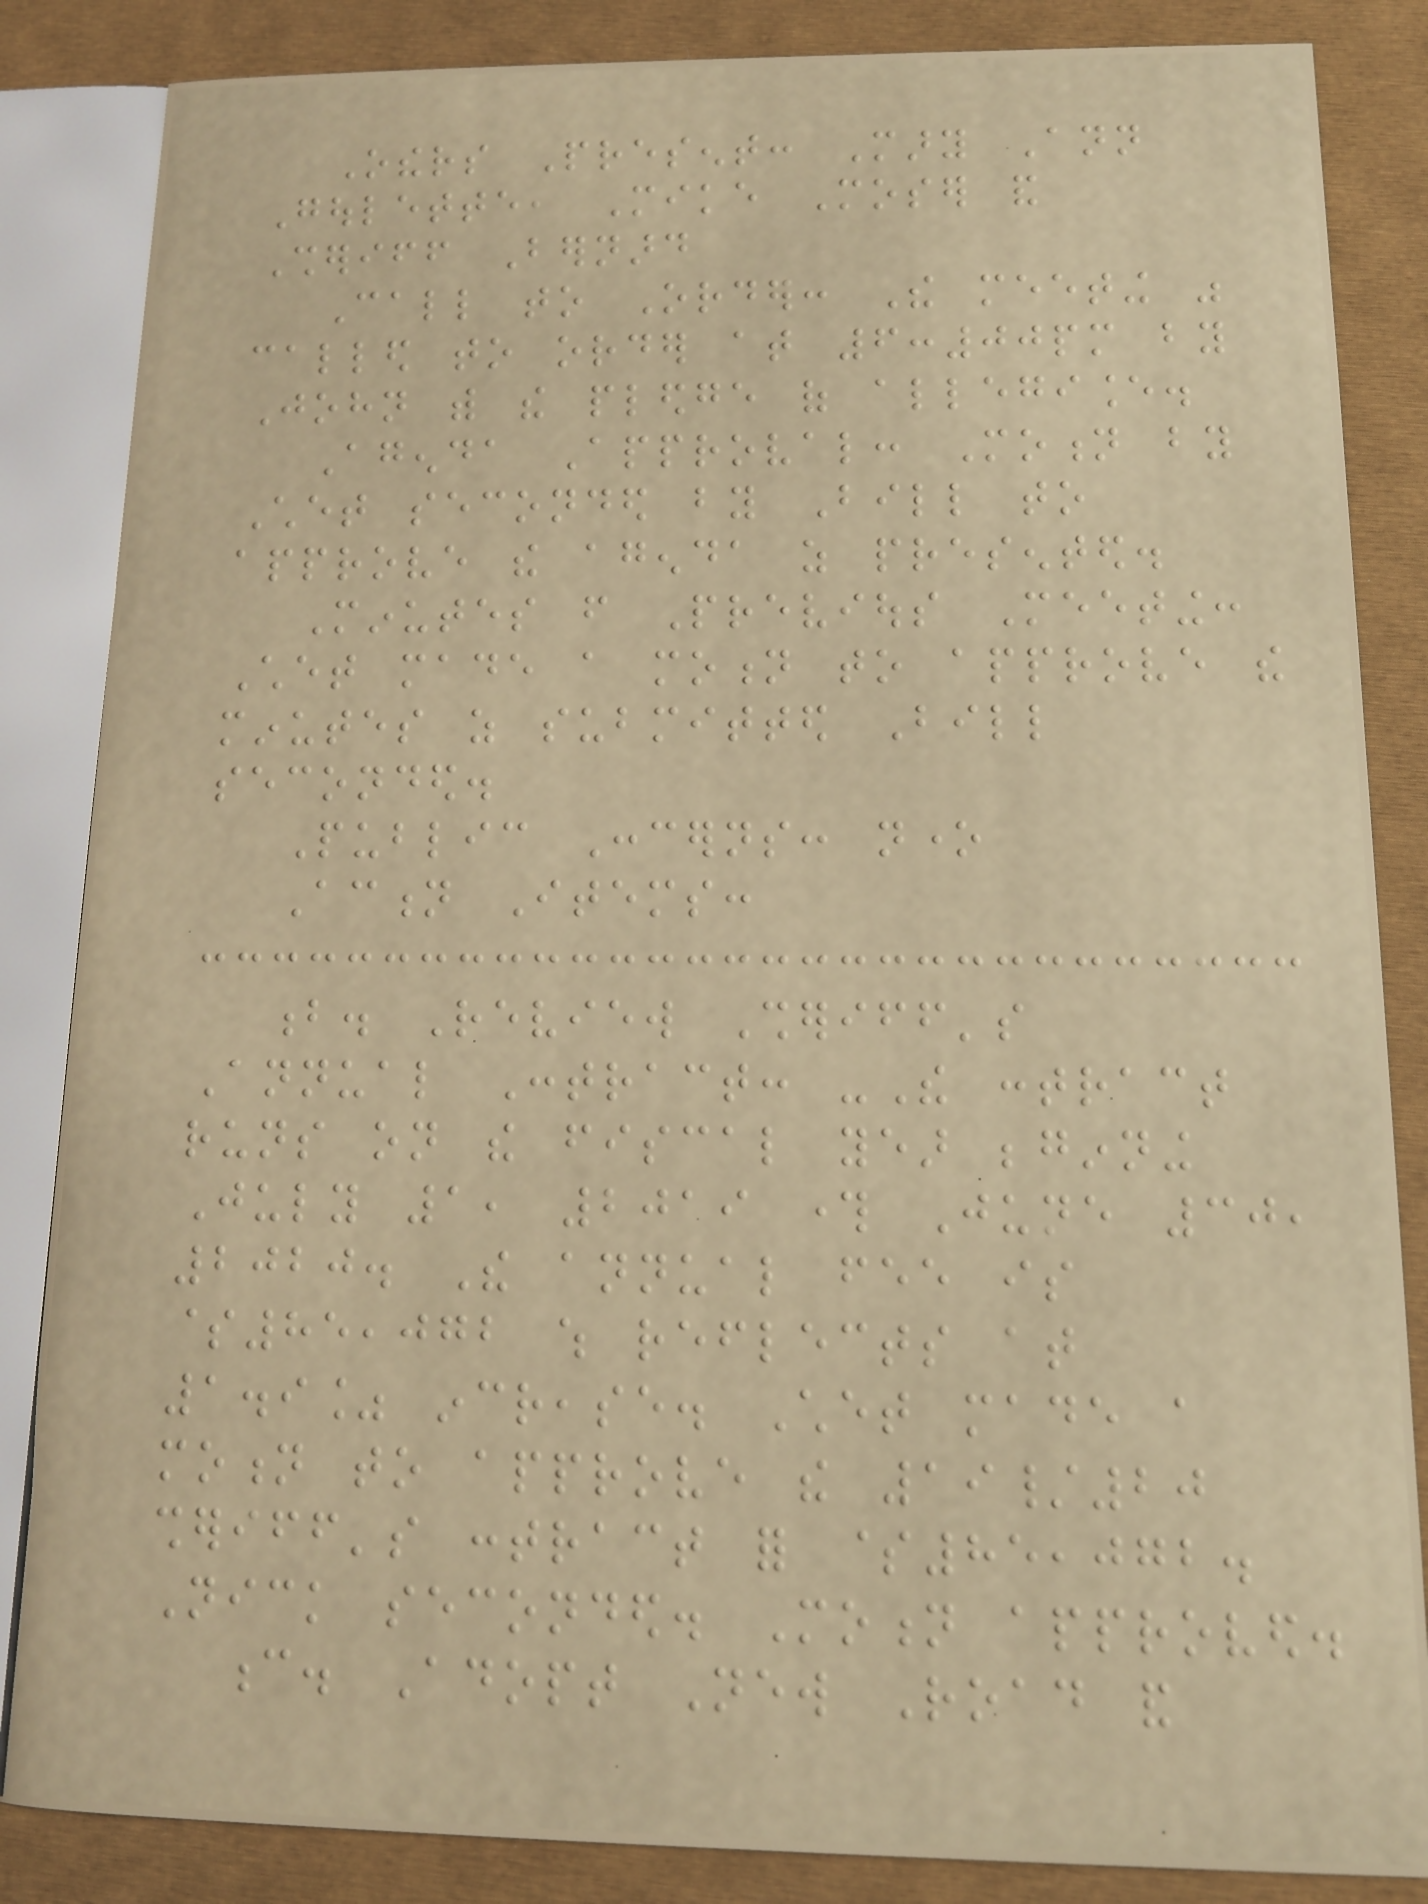Others Present: Mary Ann
Goulette, Mike Moser and
Sheriff Bernard
Call to Order: The meeting was
called to order at 6:00pm by
John with the pledge of allegiance.
Agenda Approval: Motion by
Chet seconded by Bill to
approve the agenda as presented.
Minutes from Previous Meeting:
Chet made a motion to approve the
minutes as submitted Bill
seconded.
Public Concerns: none
Action Items:
b. Review Sheriff's
Annual Contract: -The contract
runs on the fiscal year beginning
July 1, 2019 through June 30,
2020. The annual fee is
$85,072 which reflects at
1.9% increase. Chet made a
motion to approve the 19/20
sheriff's contract for $85,072.
Nick seconded. Motion approved.
c. Adopt New Road and
